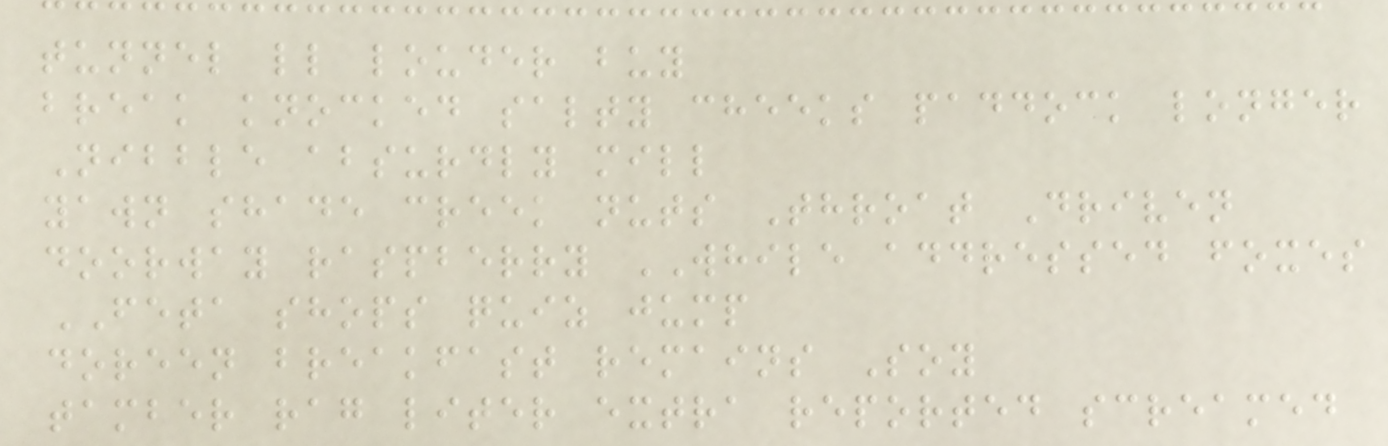tunnel ll louder buy
break knocked salty cheeks paddock longer
Nibble absurdly mill
yawn shade creek nuts Throat Driven
doorway raspberry WHILE addressed foxes
FETA shops quiz jump
doreen breakfast remains Soy
tamber rag liter extra reported screamed
